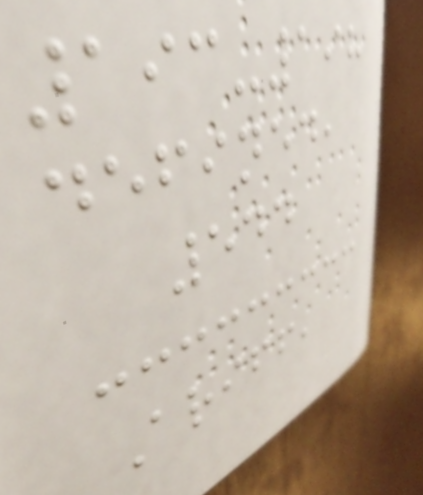193-198
defined,
544
Ariff,
